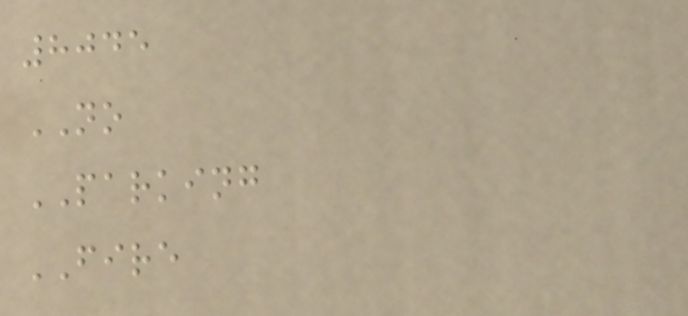8045
NO
PARKING
FIRE
